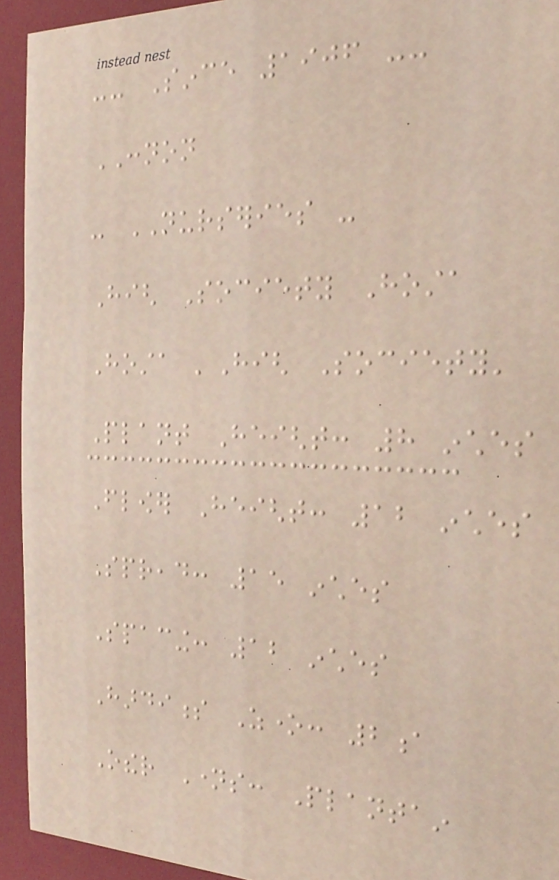-- Since 1906 --
CONNON
- NURSERIES -
High Society Hosta
Hosta 'High Society'
Plant Height: 8 inches
Flower Height: 12 inches
Spread: 15 inches
Spacing: 12 inches
Hardiness Zone: 2a
Other Names: Plantain
